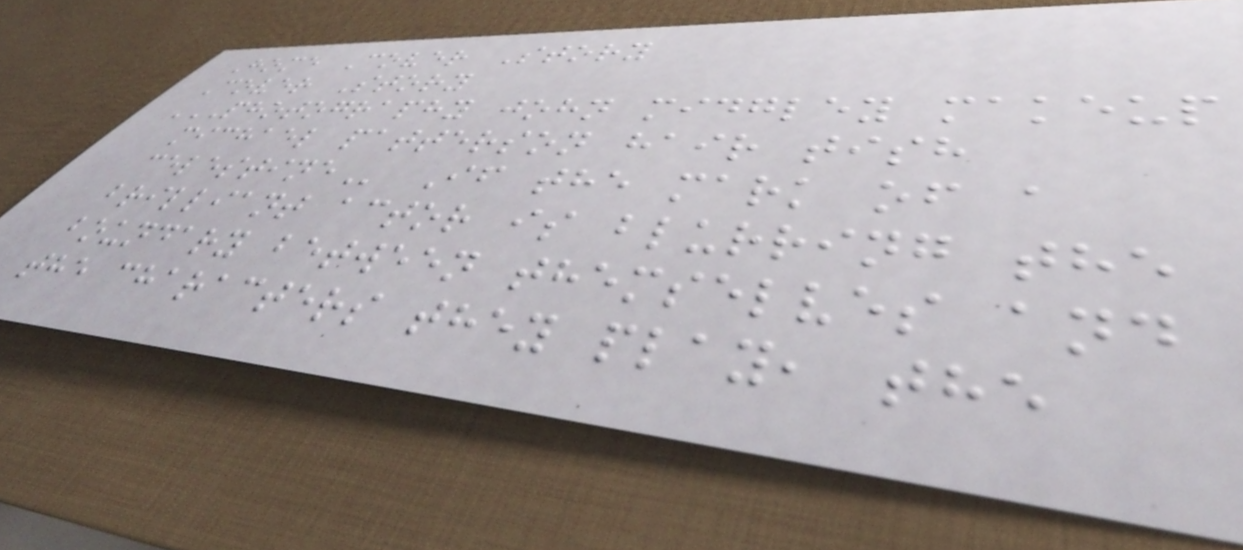Home Cover Story
Cover Story
PHOTOGRAPHY JOHN MIDGLEY MAKEUP
MICHAEL PATTERSON HAIR TISH
CELESTINE If the mark of a
brilliant actor is blurring the
boundary between themselves and
the characters they play, the
